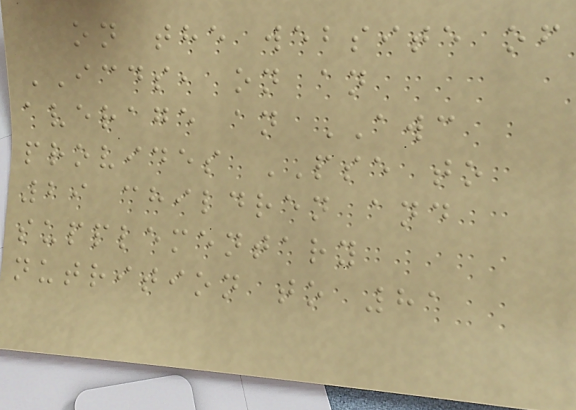on the website of
ICDS, on an
average an AWC
provides PSE to
29 children and
supplementary
nutrition to 81
